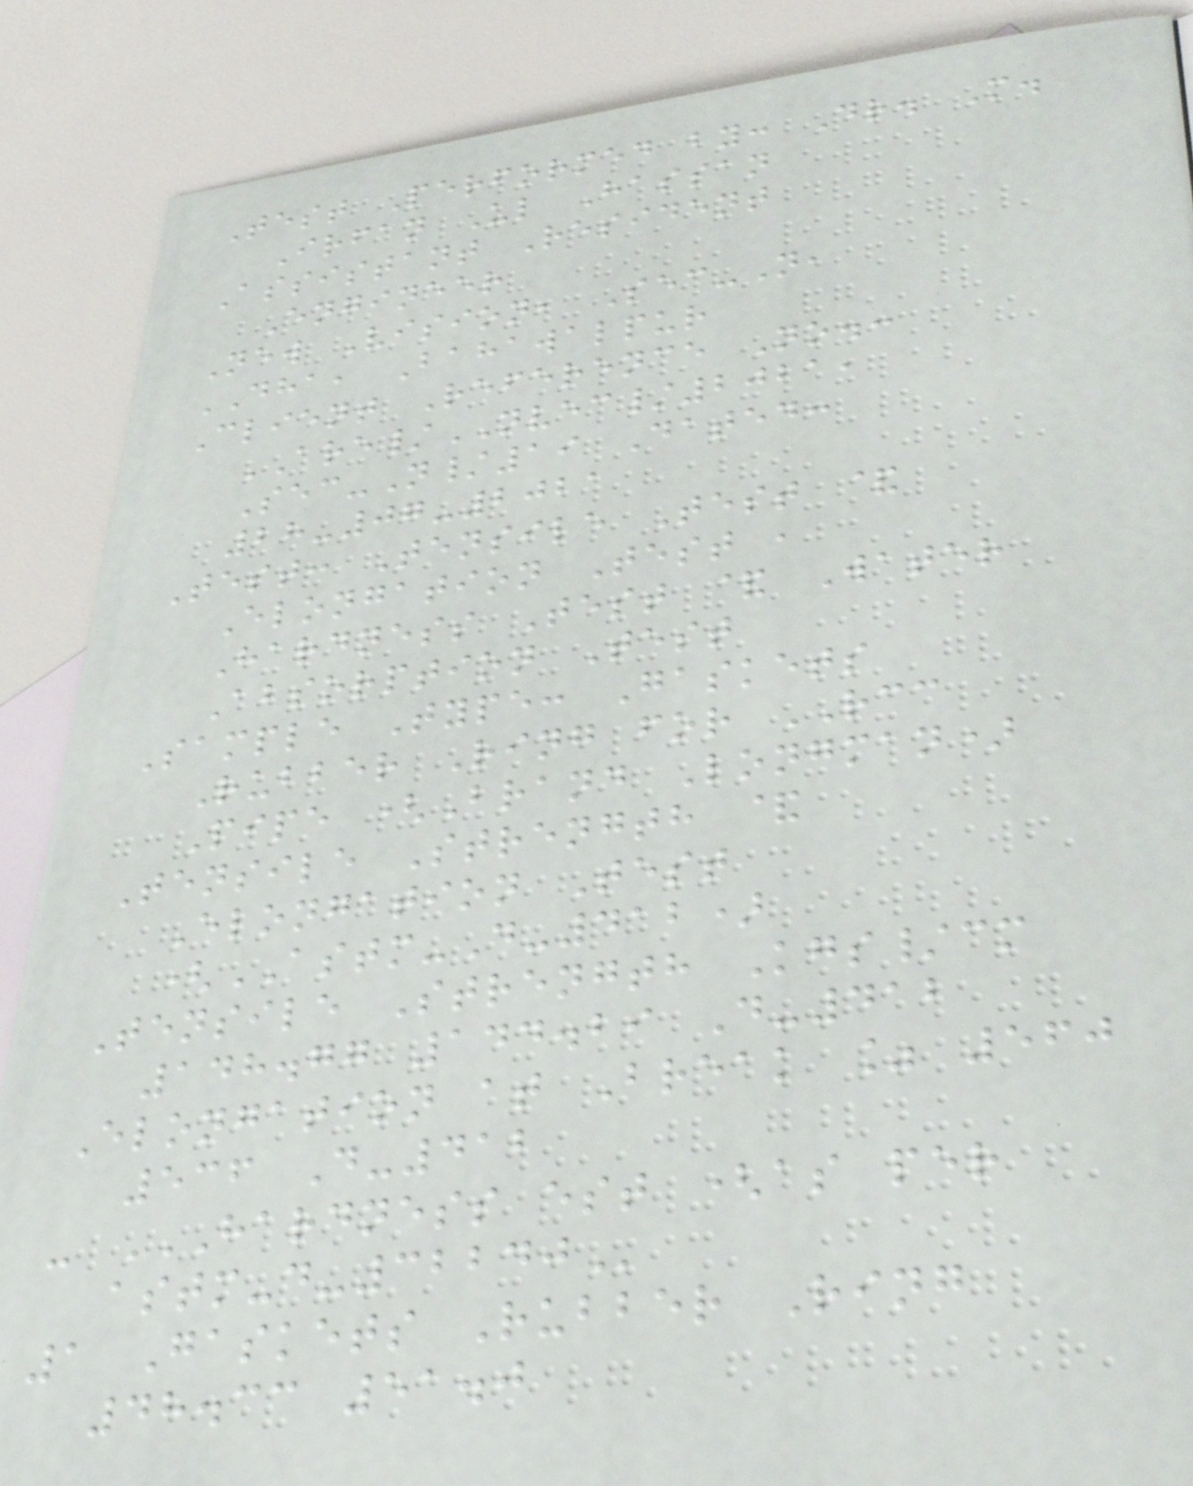Test Performed by: Dr. M.
Irfan Ul Hassan
Assistant Resident
Engineer
New Vision, Sec-N,
DHA, Bahawalpur
Client Reference No.:
ARE/NVEC/2021,
Sec-N/19 Dated:
28-07-2021
Test: Tensile Test &
Elongation Test ,
Hardness Test & Water
Absorption Test
Sample Type: Gaskets
Rubber Ring for RCC
Pipe (Brand Longman)
Tensile Strength &
Elongation Test
(ASTM-D-412)
Tensile Strength Kgs/cm
148.77 144.29 D-412
Elongation at Break % 560
536 D-412
- HARDNESS EST (AS PER
ASTM-D-32240
1 Gaskets Rubber Ring
48.33 51.0
